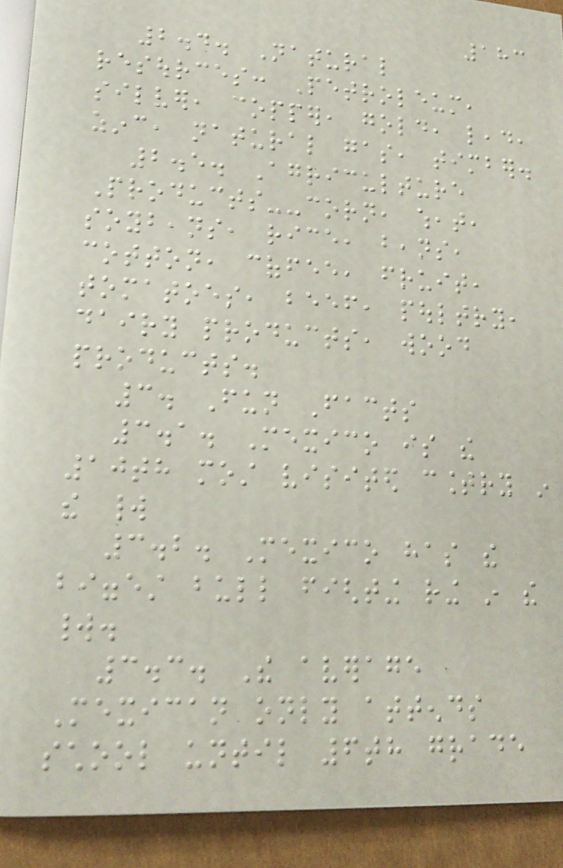183
2.4. Natural
resources: Petroleum,
silver, copper, gold, lead,
zinc, natural gas, timber.
2.5. Agriculture
Products--corn, wheat,
soybeans, rice, beans,
cotton, coffee, fruit,
tomatoes, beef, poultry,
dairy products, wood
products.
3. Fun Facts
3.1. Mexico is the
10th most visited country in
the world
3.2. Mexico has the
biggest bull fighting ring in the
world.
3.3. The average
Mexican only attends
school until 6th grade
